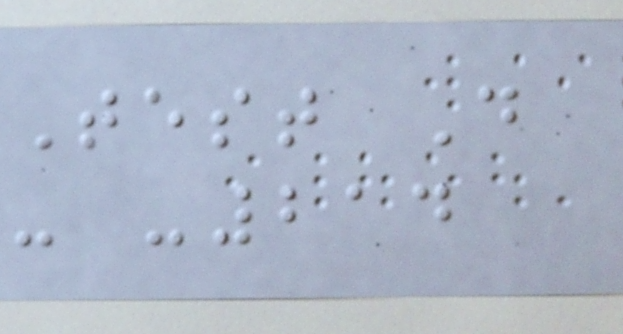Test D
- -214
